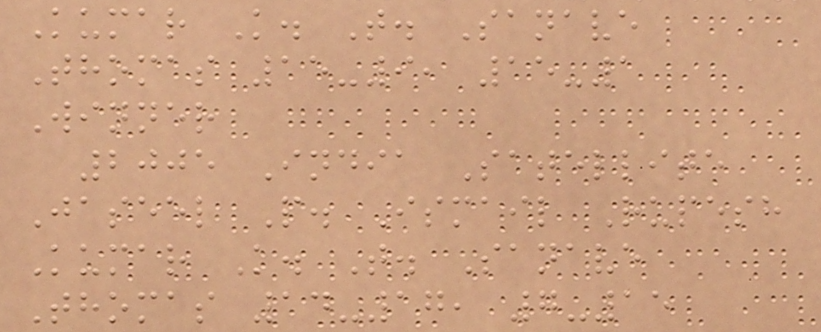Kumar K. T. Sanave
Thomas 15-9, 15-1
Winner
2005 India Satellite
Jaseel P. Ismail Rupesh
Kumar K. T. Sanave
Thomas 14-17, 7-15
